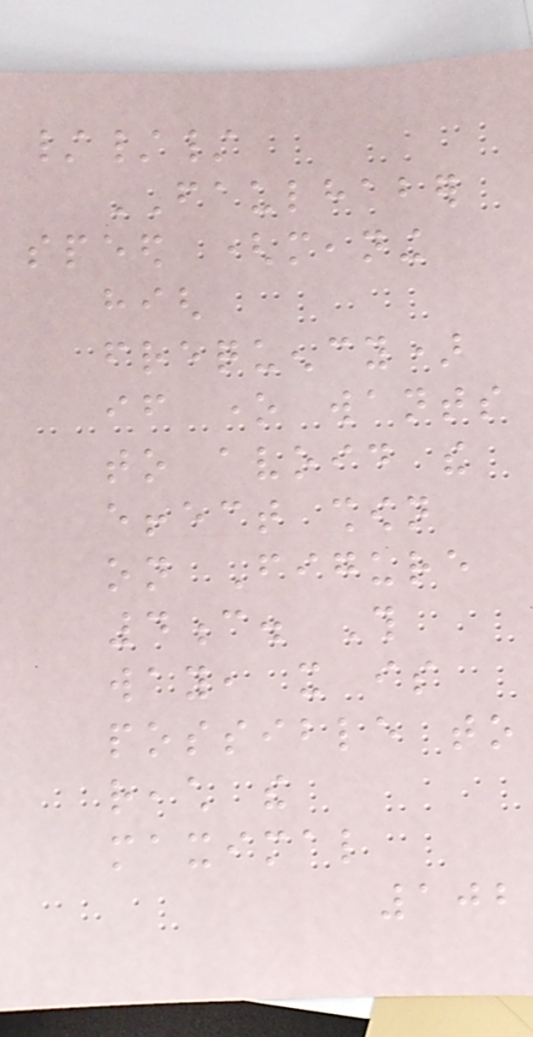///
FAULHABER
speed (meaning
high
frequency)
if one wants
to avoid the
effect shown
on Figure
4c. This
way, it is
possible to
reach the
maximal
102
